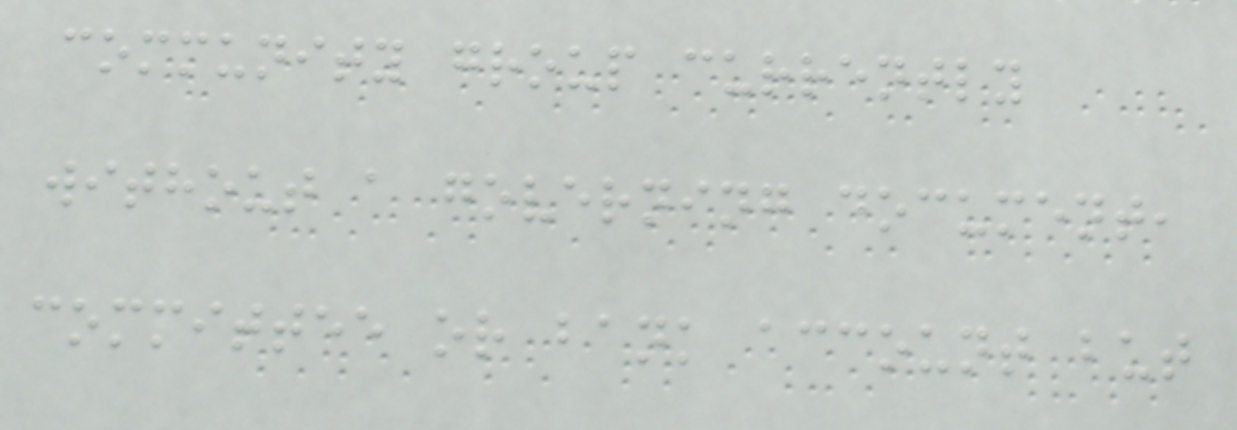community group currently
without a governing document,
committee or bank account but
